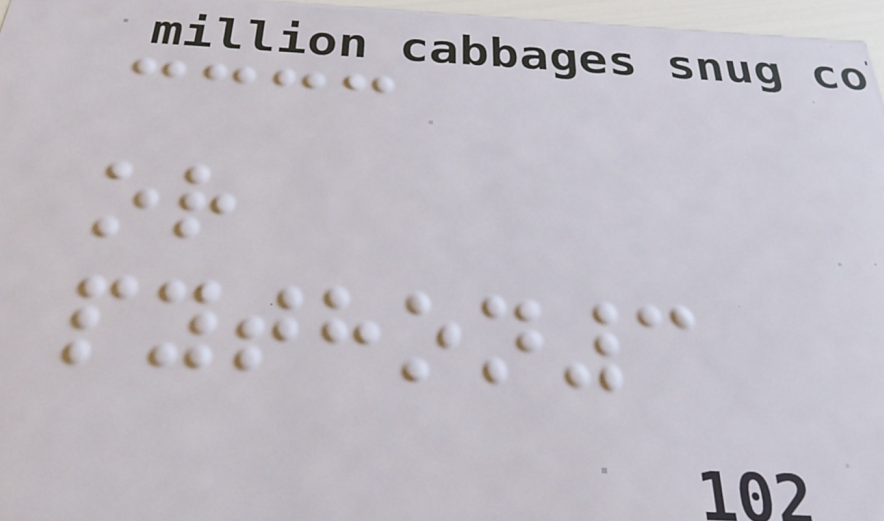or
python3
